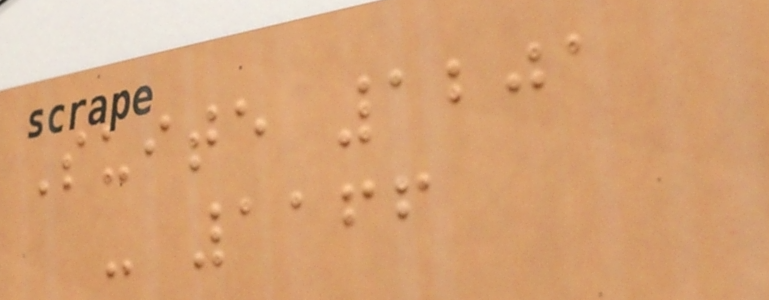Suite 1201
- 1166
